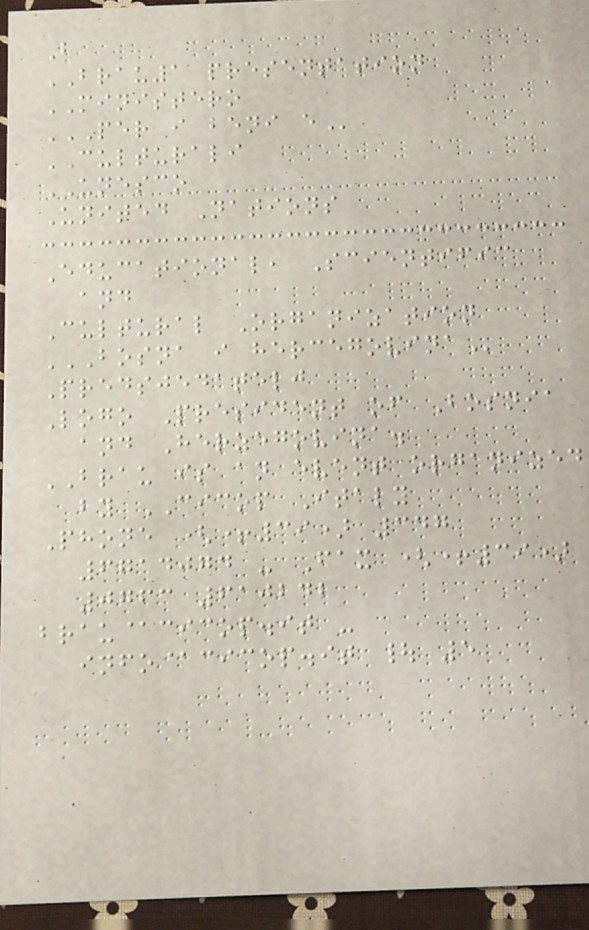B
BRAU1 presentation
MINISTERO
PER I BENI E
CULTURALI
UNESCO
United Nations
Educational, Scientific
and
Cultural Organization
BOSNA I HERCEGOVINA
Predsjedatelj
Logo President of Bosnia
and Herzegovina.
BRAU is an event organized
by CICOP Italy
Phone (+39) 347
6714074 - Fax (+39)
0763 610242
brau@cicop.it -
info@cicop.it | 5
